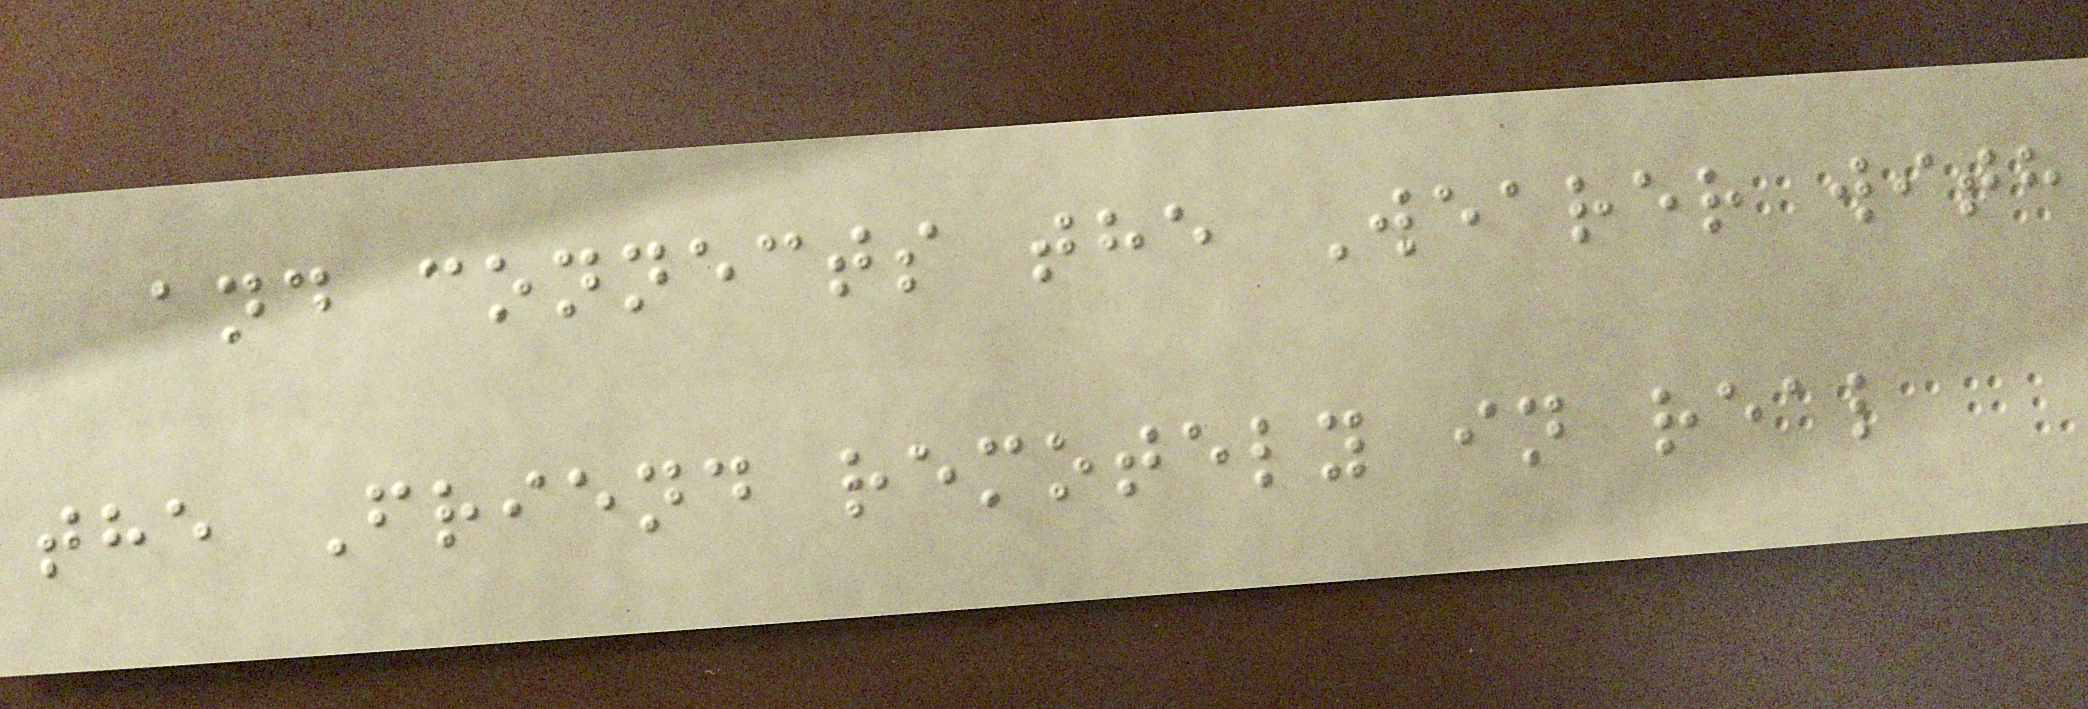and connects the Wearer with
the Friend remotely in real
